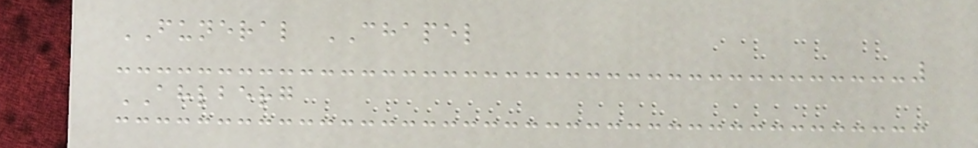FUNERAL CHAPEL
AHLBERG
